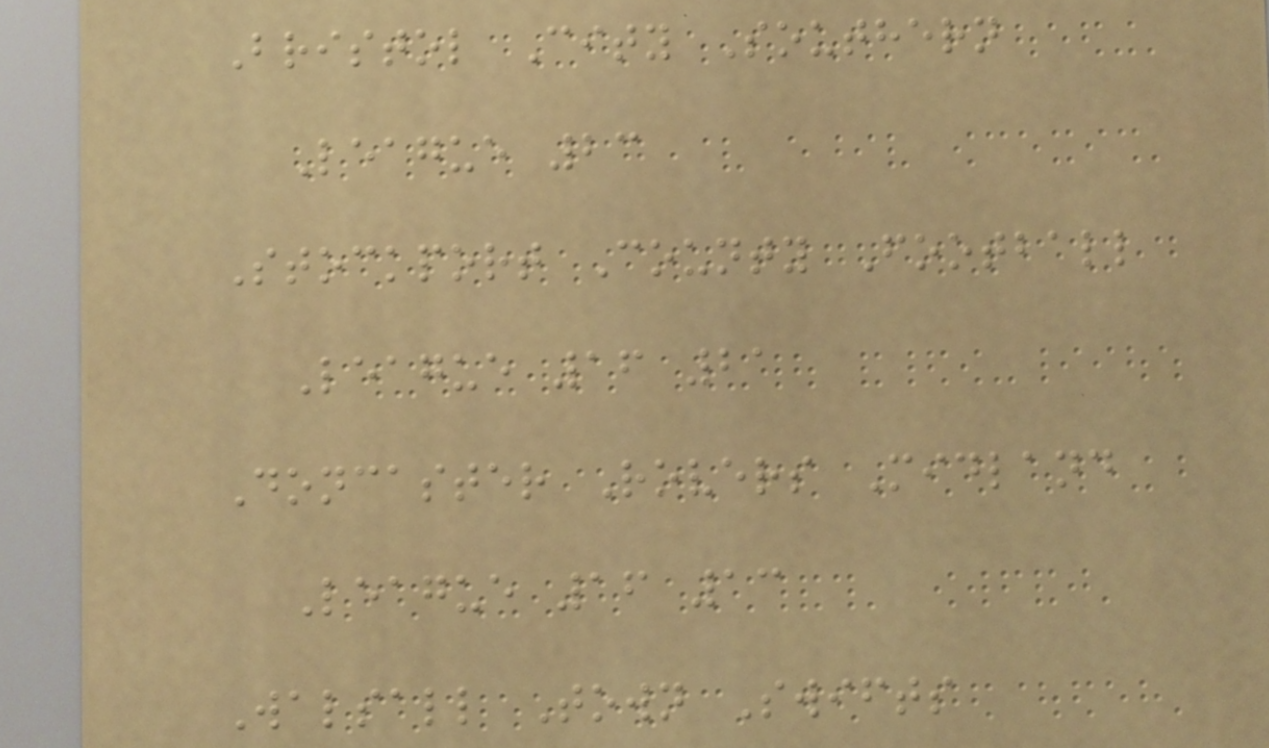Bristol City Southern
League 23
Stockport County Football
League 16 21
Doncaster Rovers Midland
League 16 13
Walsall Town Swifts
